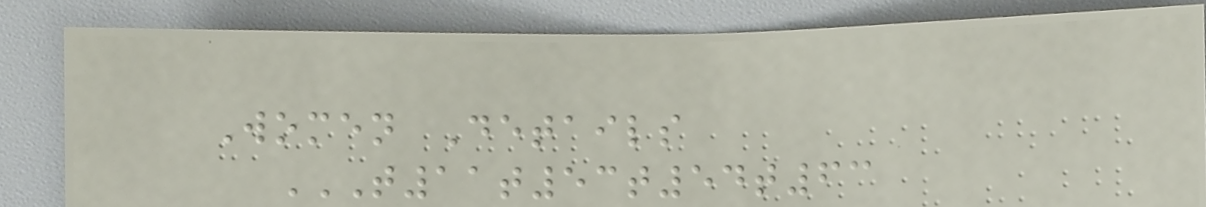Women Details
T11T53T54T63
